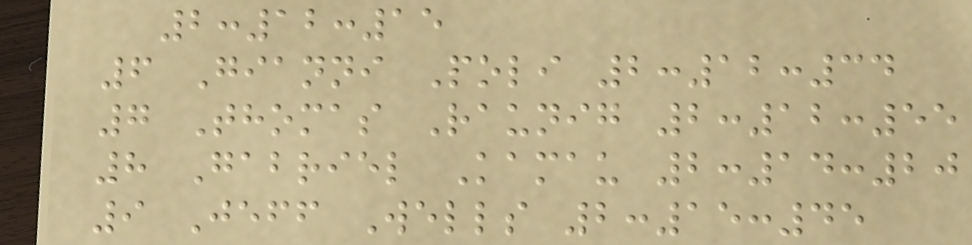2:12:15
6 Gianni Poli 2:12:34
7 Thomas Raunig 2:12:55
8 Gabriel Kamau 2:14:20
9 Jeff Wells 2:15:45
